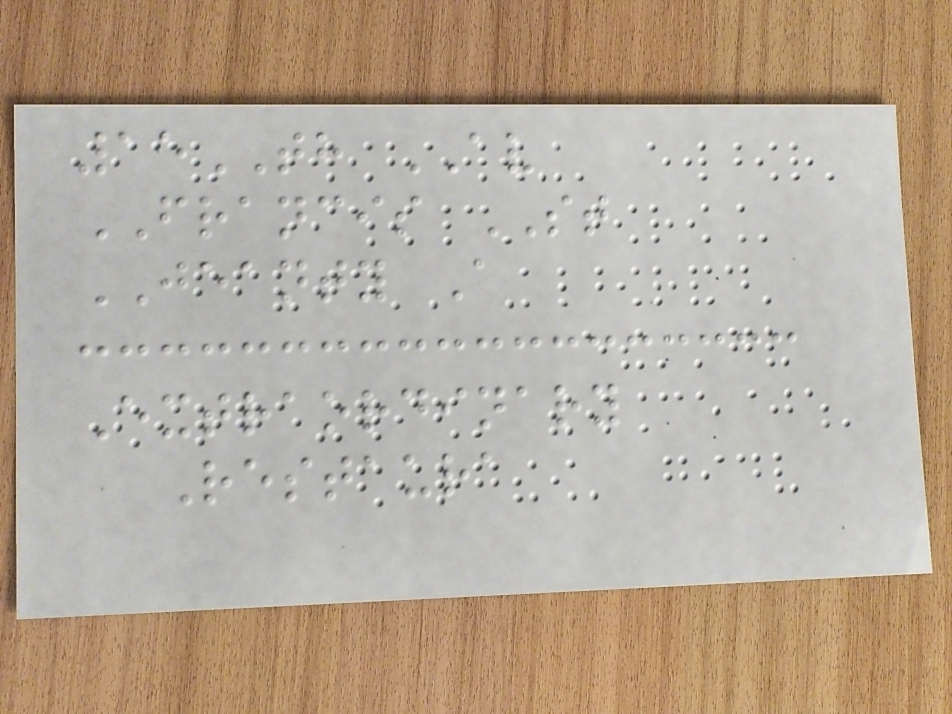15TH AV
FRANCIS ST
JEANTY A
Extraordinary
Restaura
